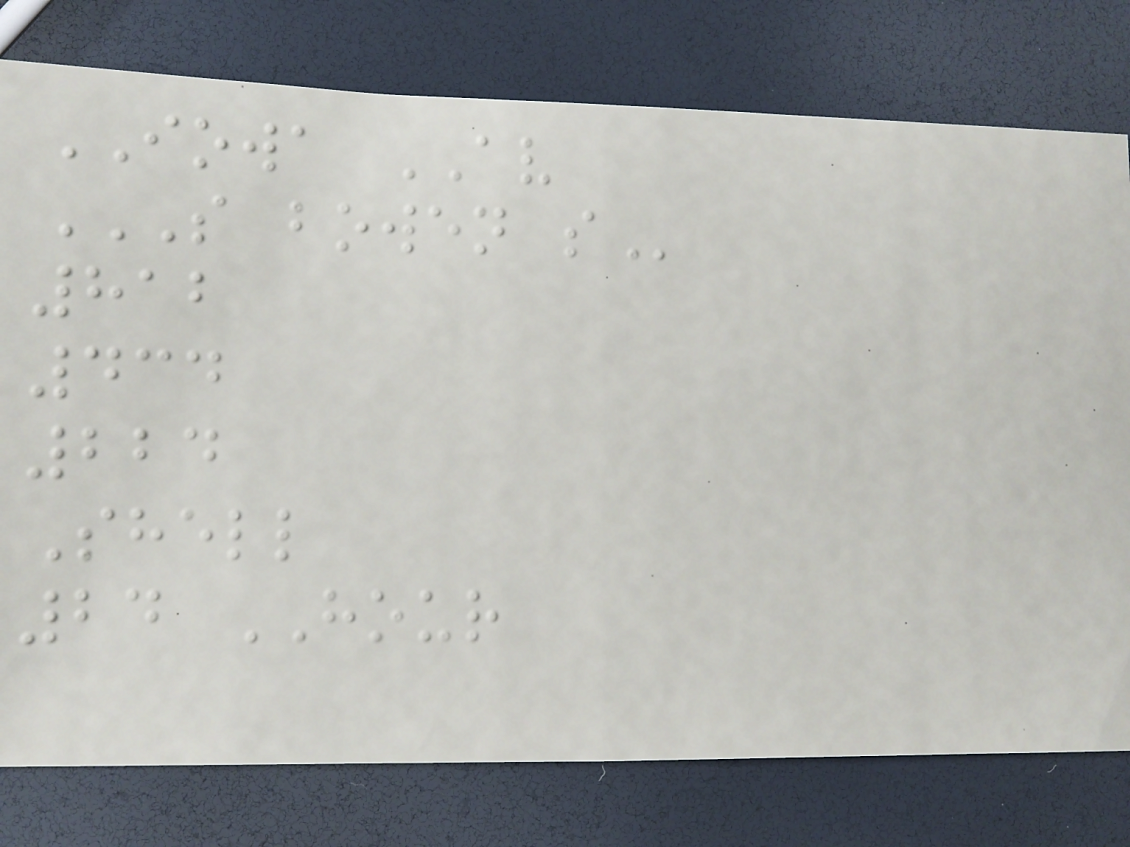IOWA AV
S BOWEN S
812
434
224
Shell
24 HOUR
